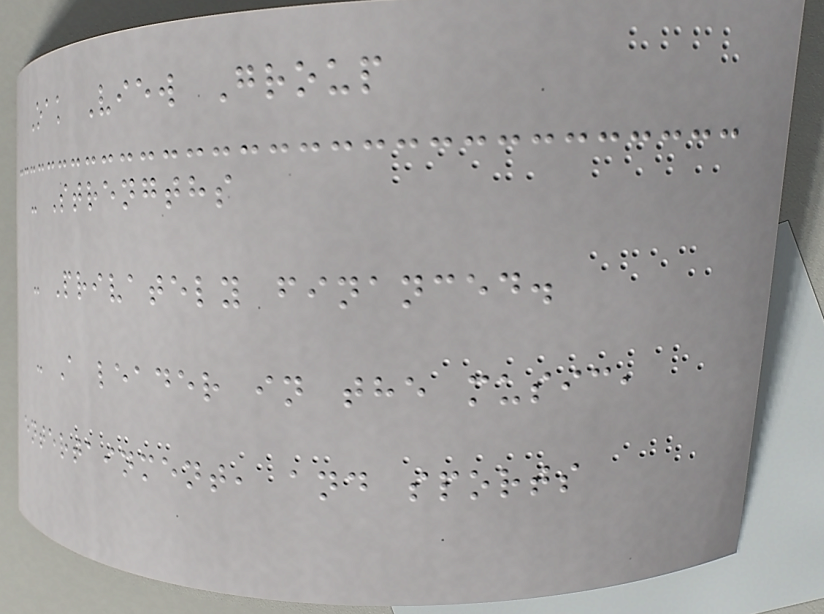Oak View Group
- Strengths
- Privately financed.
- A leader in the music,
entertainment, and sports
